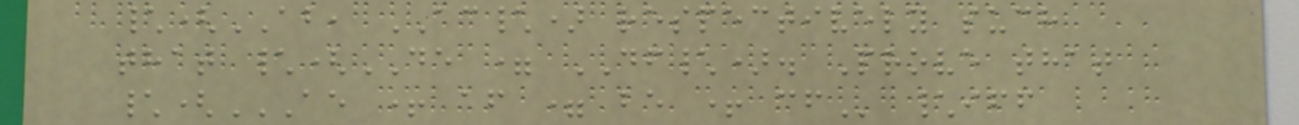\(AB, AC\) respectively such
that \(DE = DF\). Prove that
\(AE + AF = BE + CF \iff
